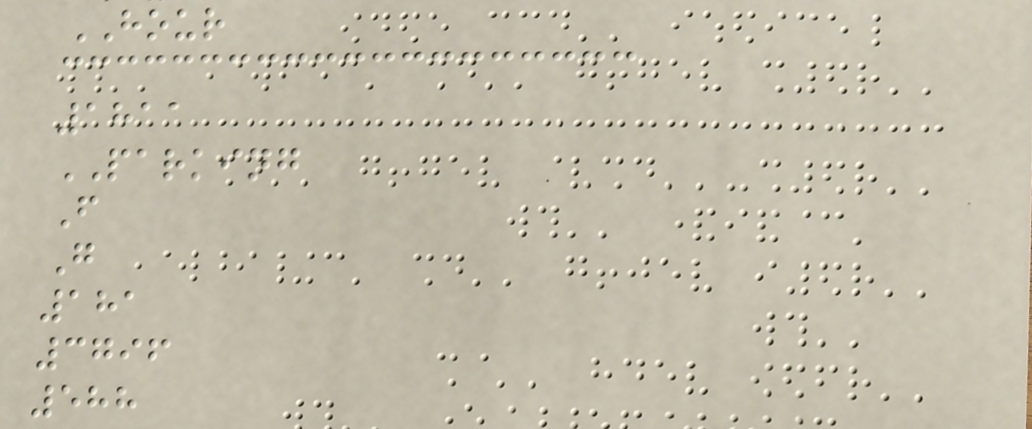HOUR
1811
PARKING
F
G
181
3796
588
